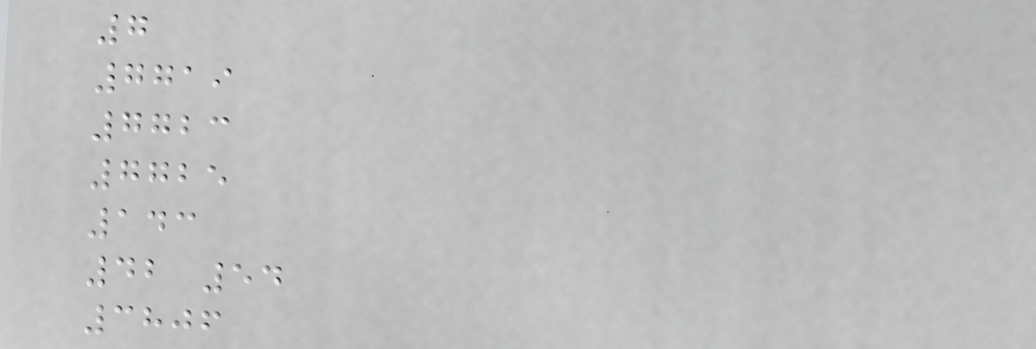7
7719
7723
7725
143
42 54
3806
